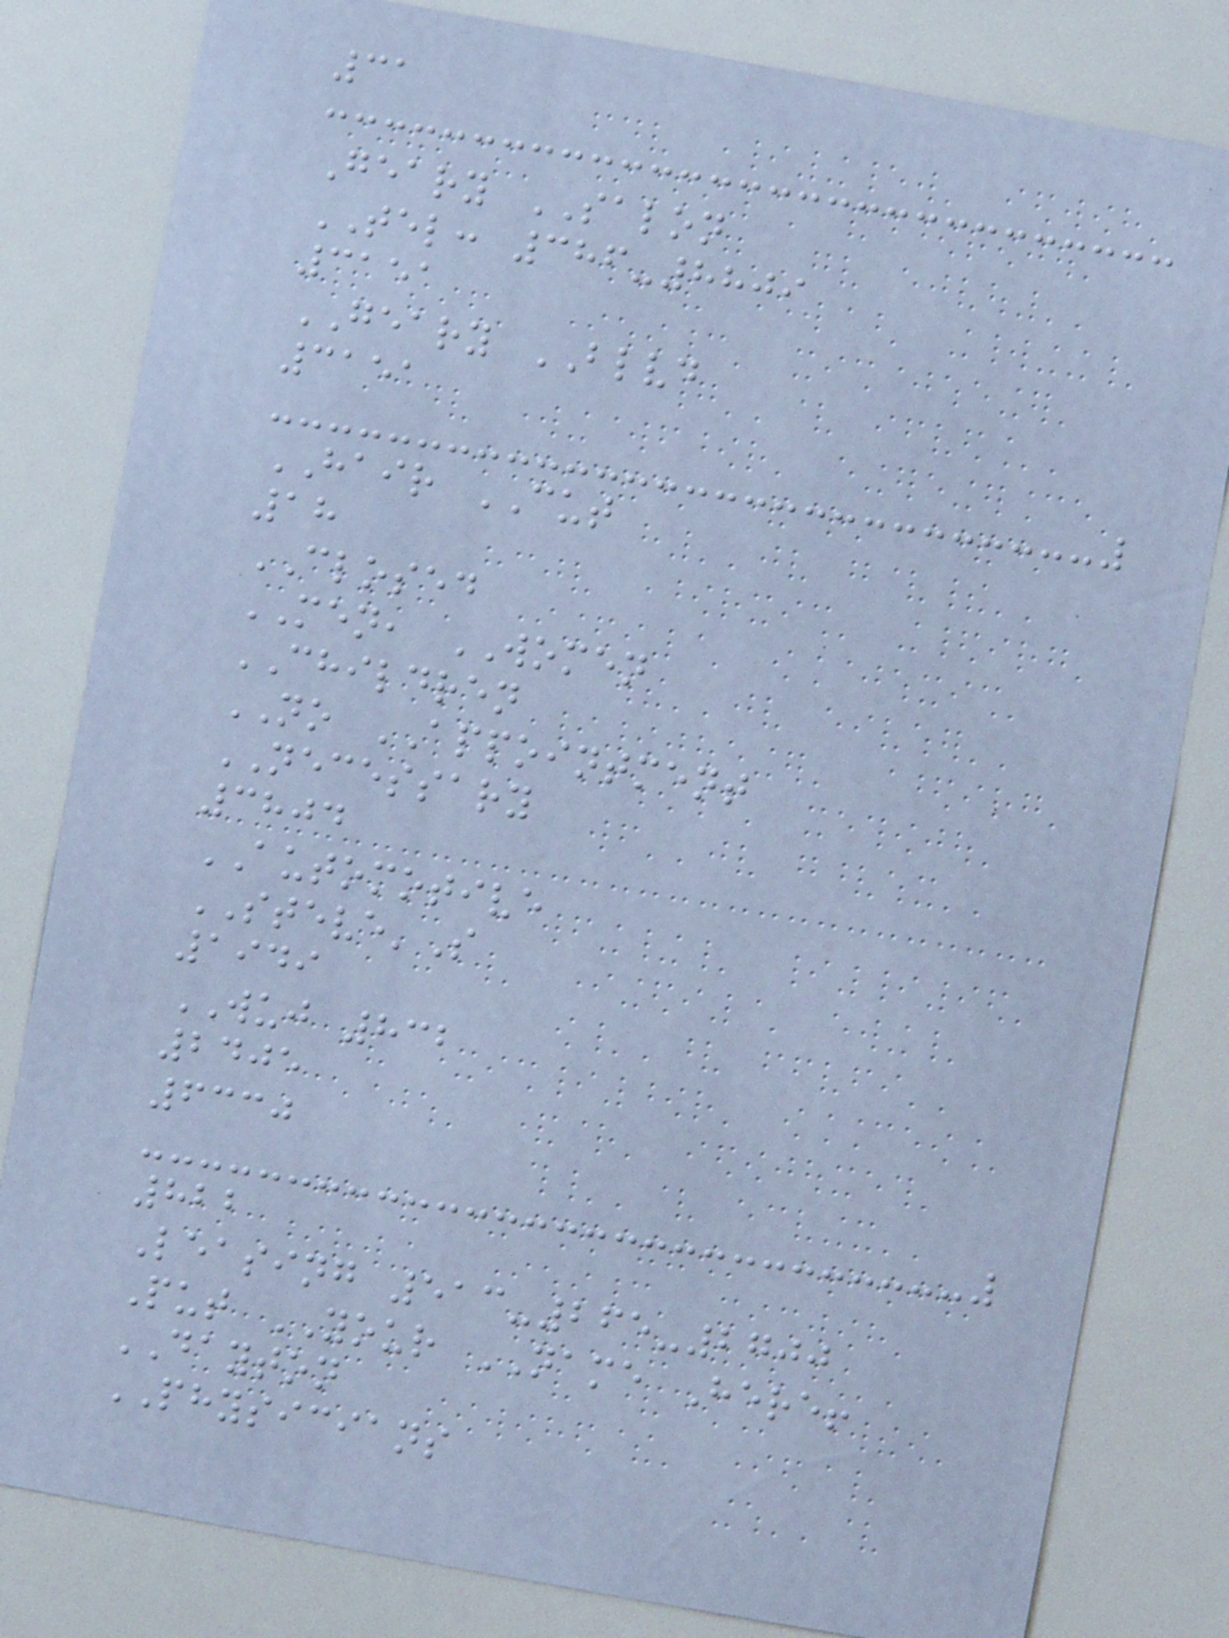31
Geary SALON
TEL: 386-8809
3151
GEARY BLVD
3151
HAIR CUT
18
CLOSED
MEN, WOMEN
CHILDREN
NO APPOINTMENT
NECESSARY
3804
AUTOMOTIVE
STEVE'S
1949
WUJ 832
2405
6330
822
Leasing 513-265-2700
Put YOUR NAME Here!
DAYTON
PHYSICIANS
